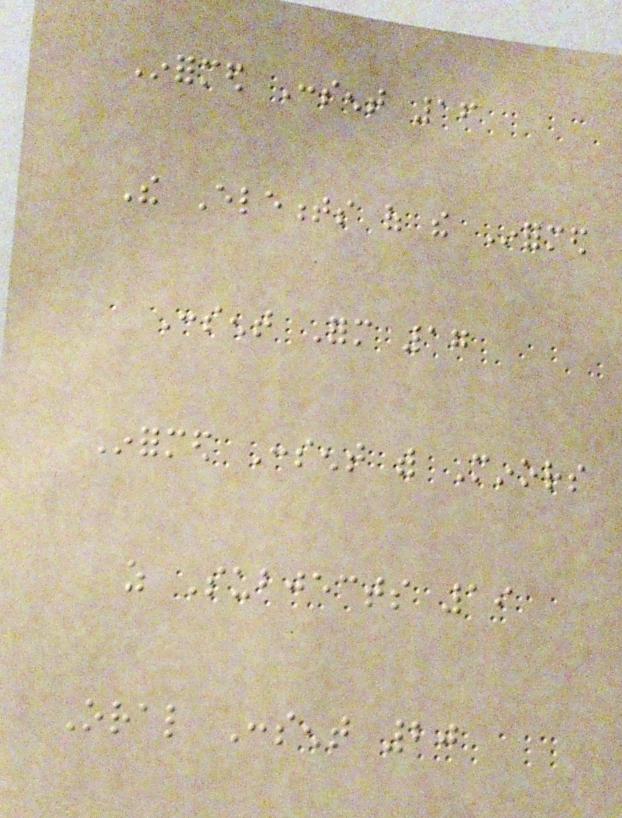Informed Consent 16
The Elements of the Informed
Consent Form 17
Informed Consent with Minors
as Subjects 19
Oral Consent 20
